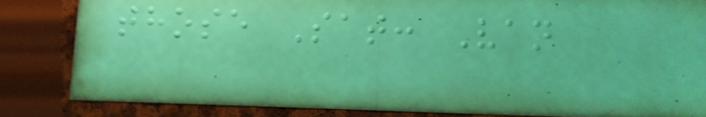those Sat: Van
